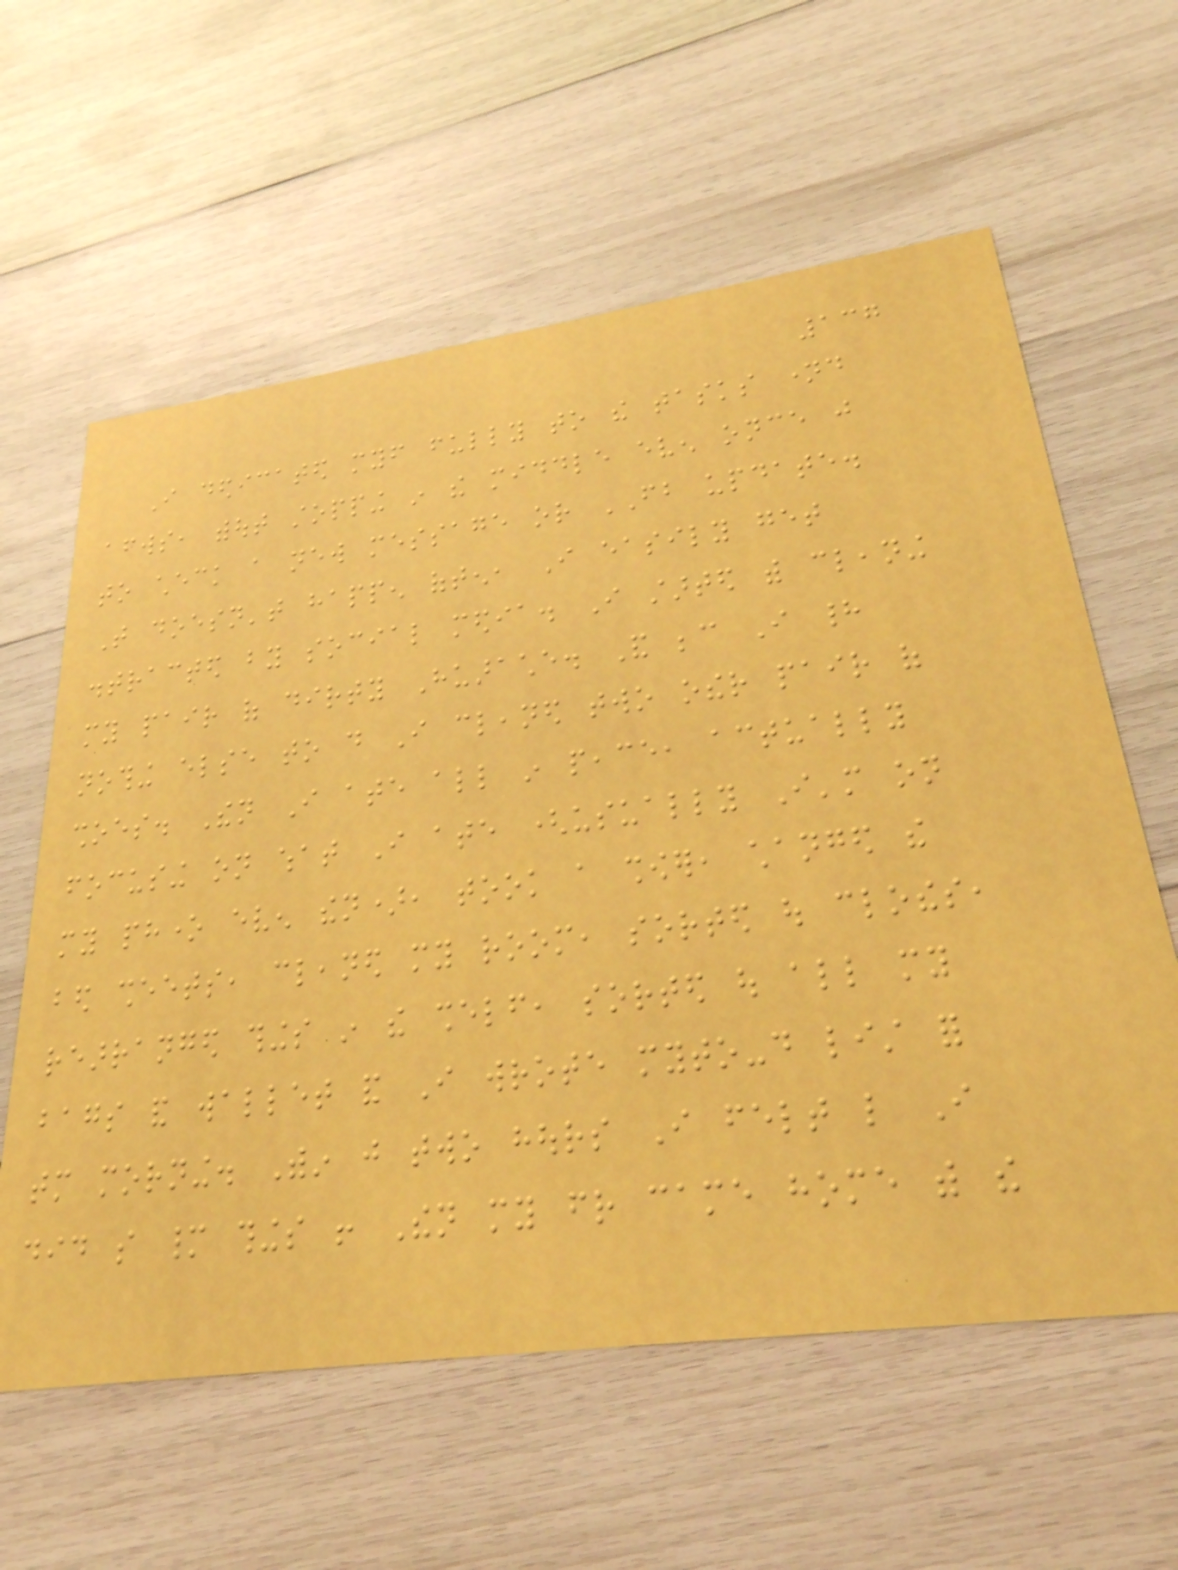137
I dedicated myself fully to the tasks named
afterwards, without stopping in the middle even once just
to check a new message or FB update.
That doesn't happen often, I easily get
distracted by social media. I started with cleaning
my pair of dirty Huarache. And because I had
nothing else to do I cleaned two other pair of
shoes. Then I ate all in peace, actually
focusing on what I ate (usually I'm on
my phone even then), took a shower, changed the
bed sheets, cleaned my room, sorted out clothes,
rearranged things in the shelf, sorted out all my
bags and wallet and I wrote myto-do list for
tomorrow morning. Within just two hours I felt like I
did so many things ! Then my friend came home with the
